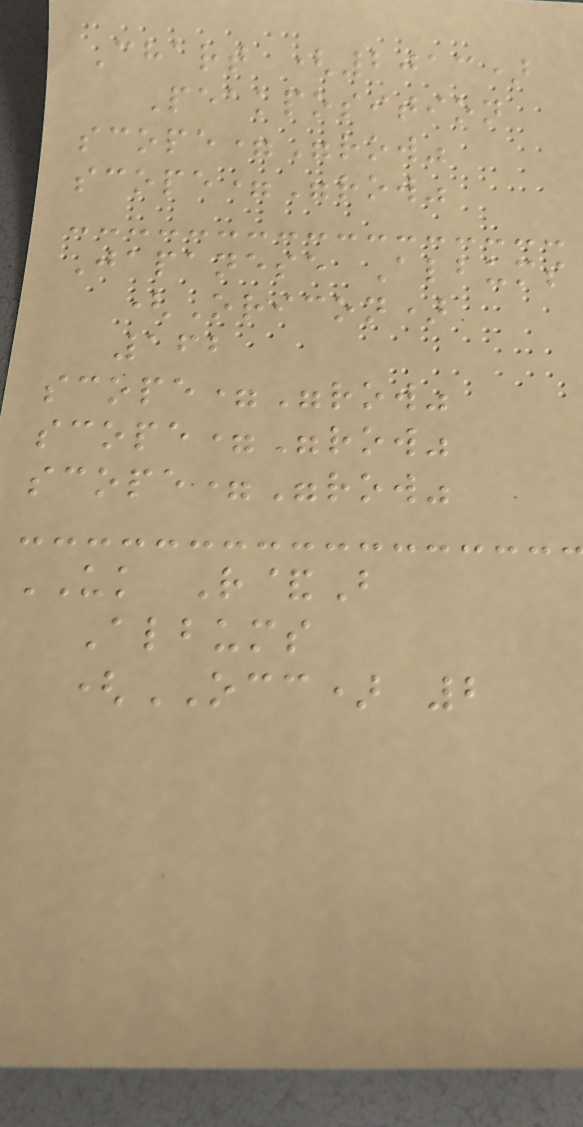Chart (2013)
Peakposition
scope="row"
scope="row"
Japanese Albums
(Oricon)
162
scope="row"
scope="row"
scope="row"
UK R&B
Albums
(OCC) 2
